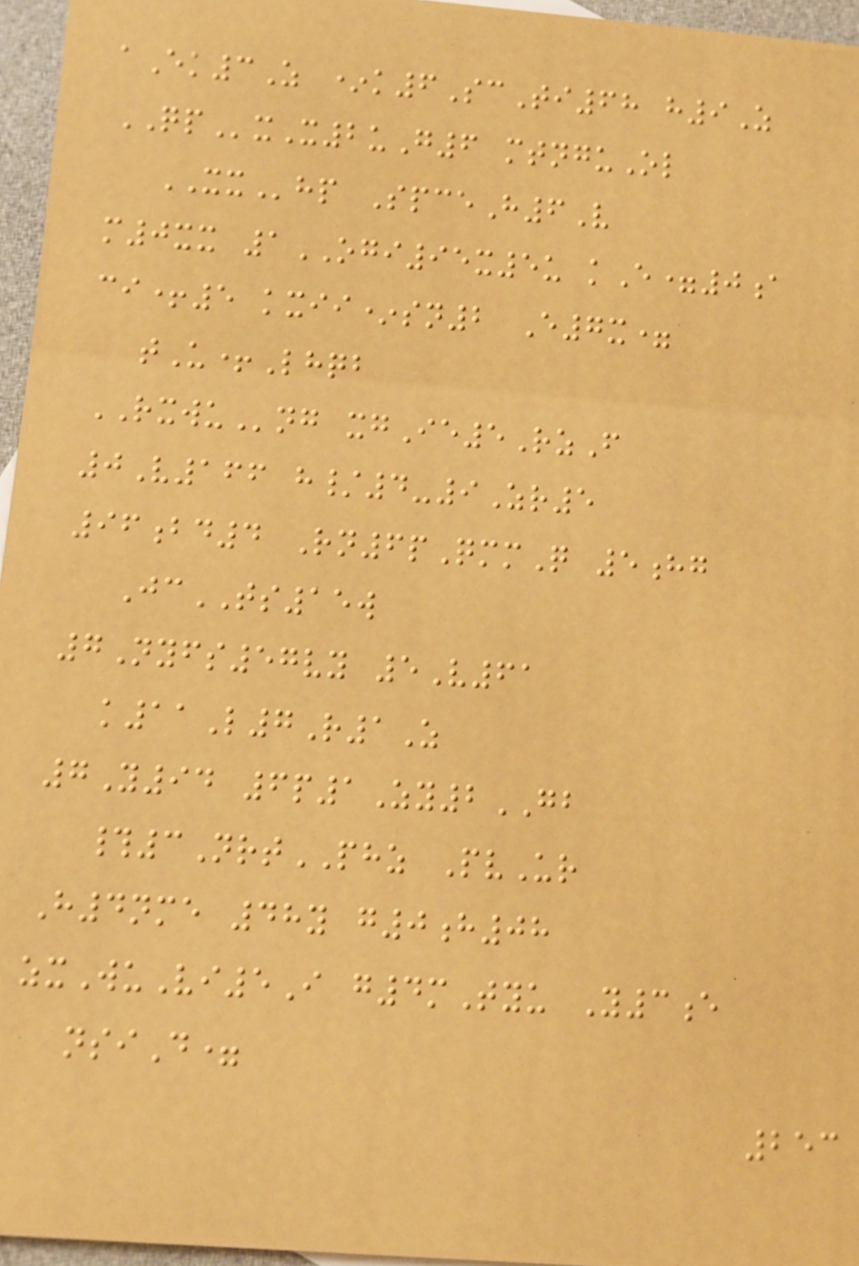aEk3Z *k6ScTi68 h9Z
QPxX2uG6 mtnguOl
XXhp SpceH6V
m0xx 1OGI95x5u kE=0a
ci+5 kxii*sn2 E7x=
tU+Lhqb
RXWUng xgIe5RzF
0V166 h/4-9Zr5
96bd4 Rn6pQmmQ 5hg
JcTS15w
7Nyfs57vy 5V61
k11L7R1Z
7Y94 6p1Zy2GB
#3NrtPHZ PvUr
H4nme 48y g0h08
zxWuVi5I g4mTyu Y3e
nsiD=
253
